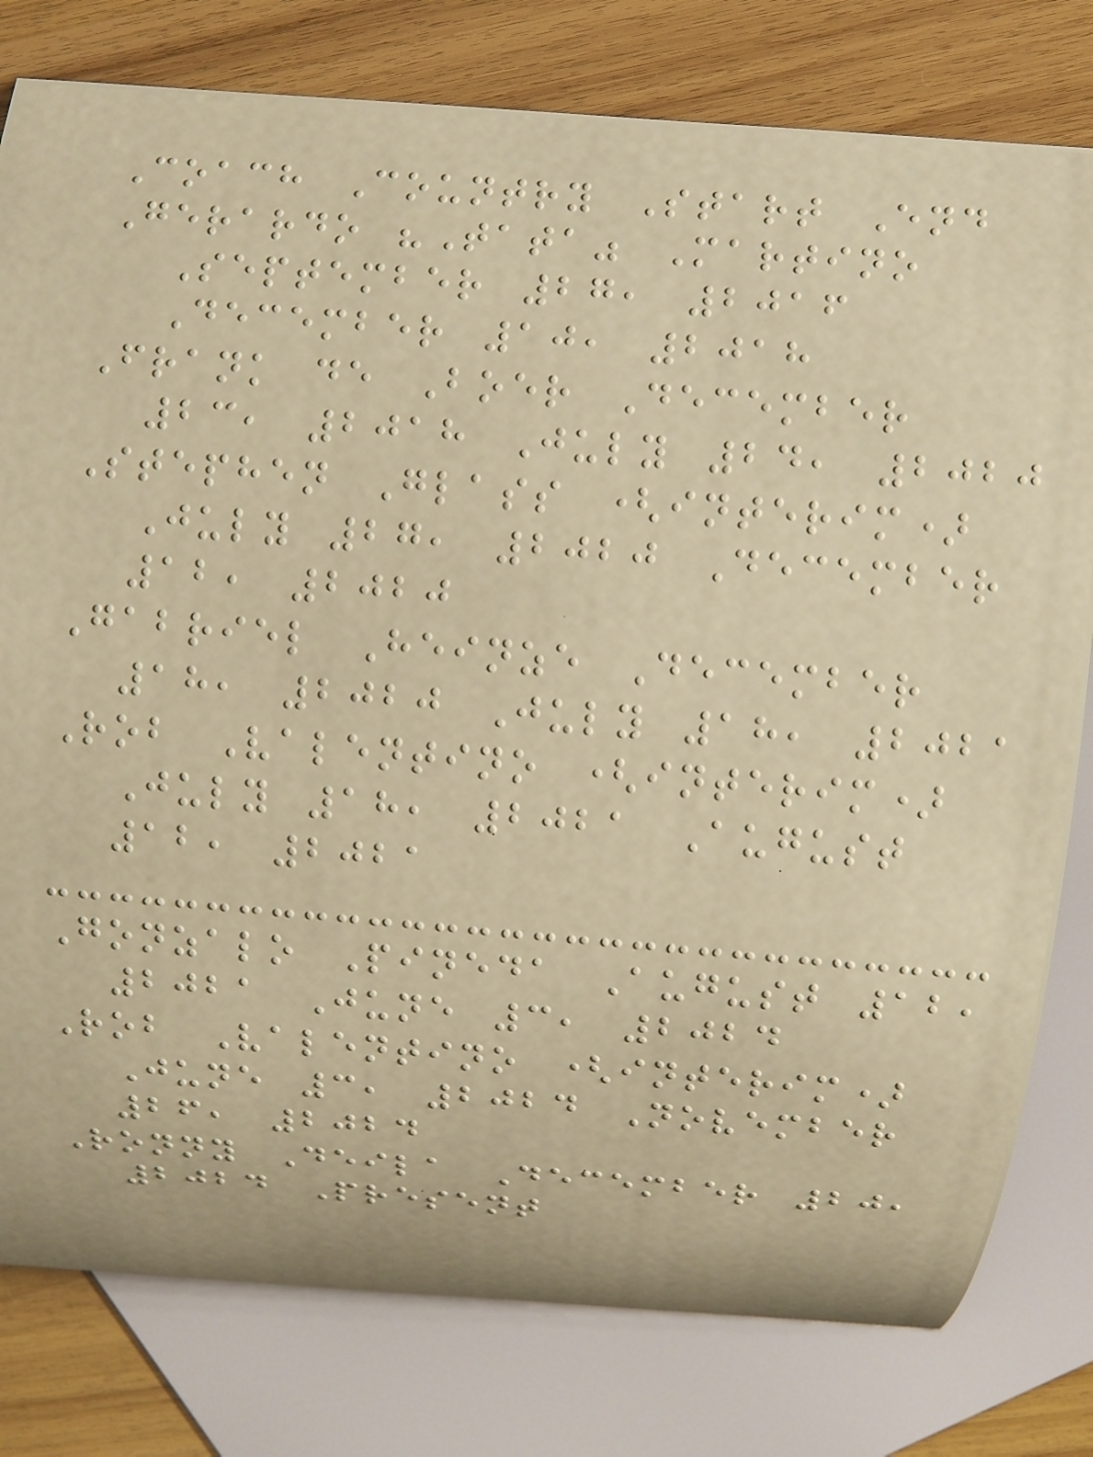Coach Country Start End
Gerardo "Tata" Martino
September 27, 2016
December 10, 2018
Frank de Boer December
23, 2018 July 24, 2020
Stephen Glass (interim)
July 27, 2020 December
12, 2020
Gabriel Heinze December
18, 2020 July 18, 2021
Rob Valentino (interim)
July 18, 2021 August
12, 2021
Gonzalo Pineda August 12,
2021 June 3, 2024
Rob Valentino (interim)
June 3, 2024 November
26, 2024
Ronny Deila December 20,
2024 Present
